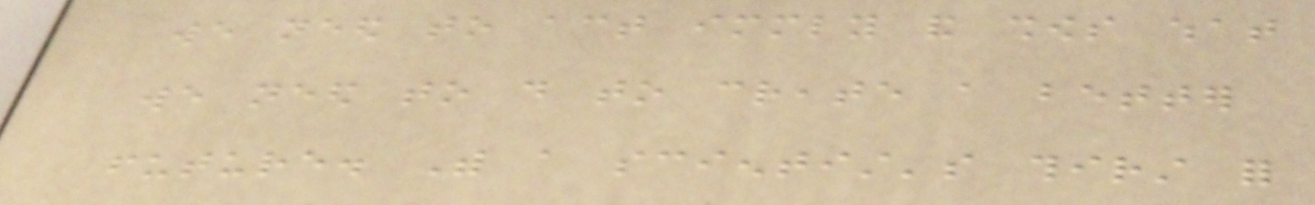we need to act immediately and shows what
we need to do to create a better
future. With a scientist's thirst for
